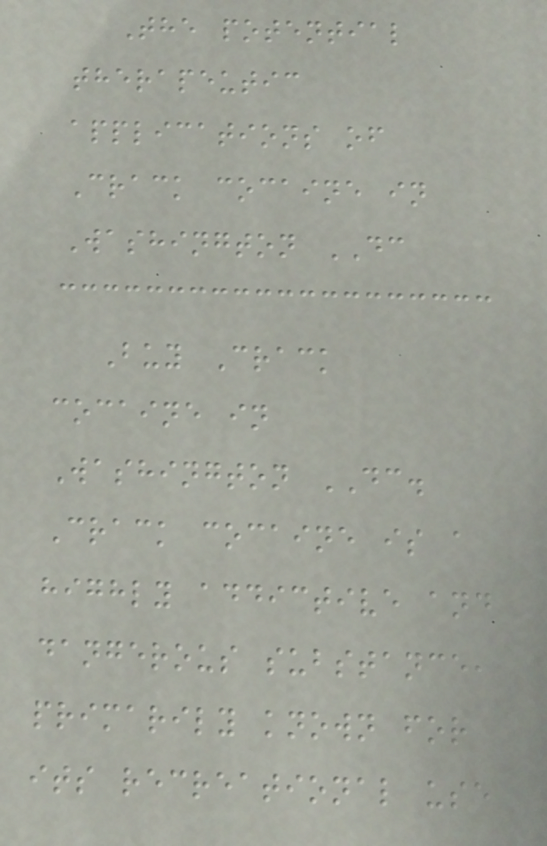The potential
therapeutic
applications of
Crack cocaine in
Washington DC
Buy Crack
cocaine in
Washington DC.
Crack cocaine is a
highly addictive and
dangerous substance,
primarily known for
its recreational use
